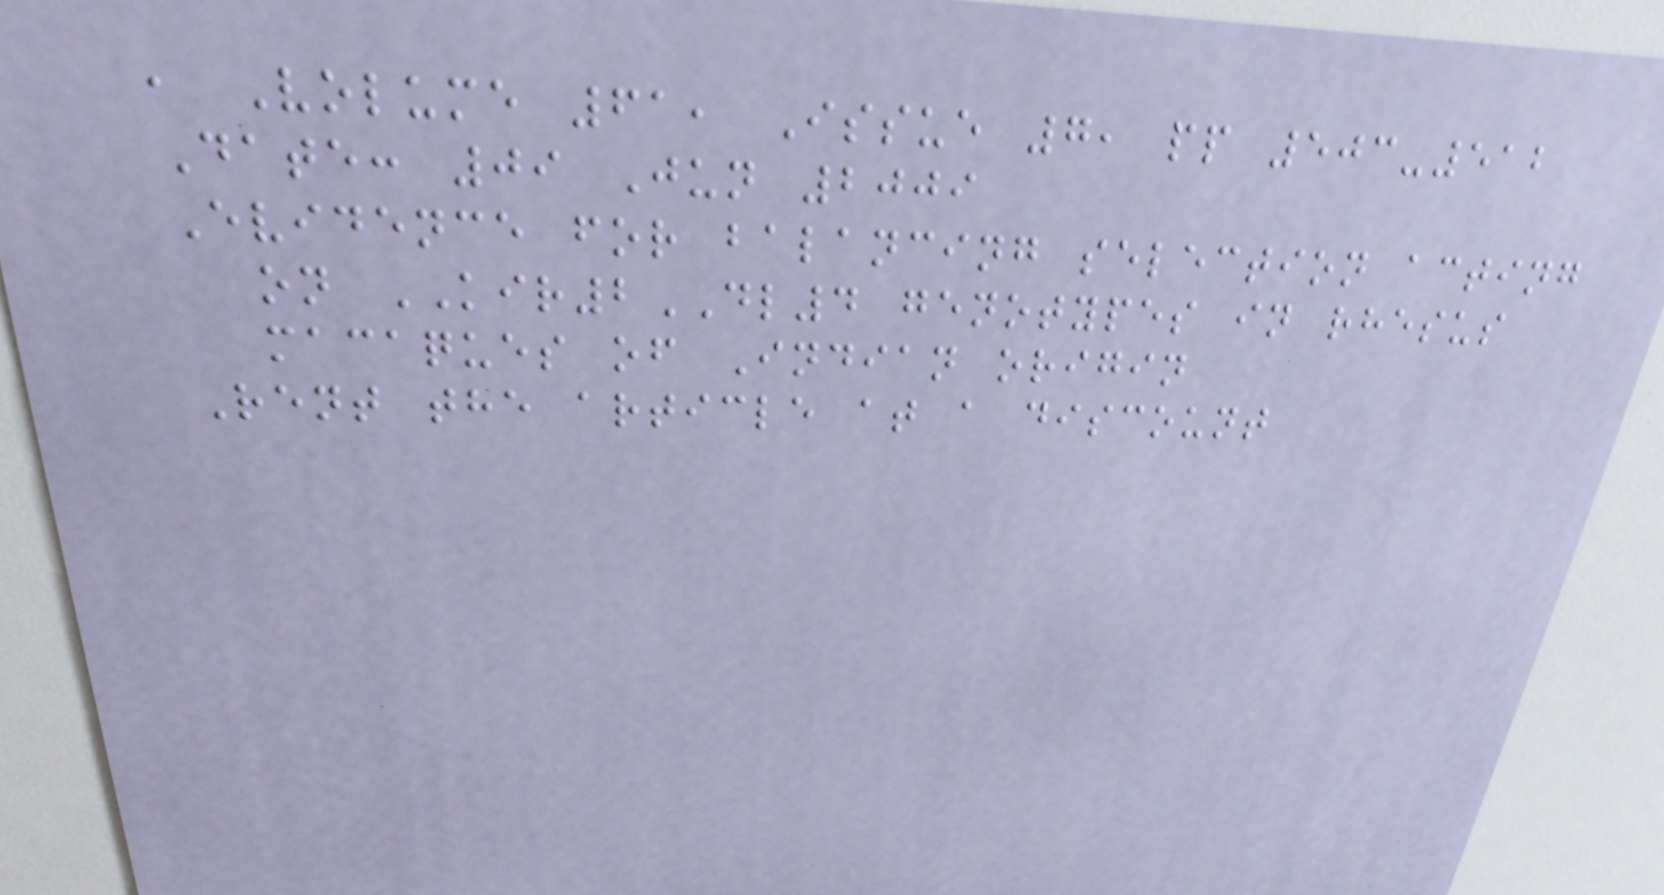, Volume 61, Issue 7, pp 503-512
Date: 09 Jun 2009
Evidence for balancing selection acting
on KIR2DL4 genotypes in rhesus
macaques of Indian origin
Rent the article at a discount
